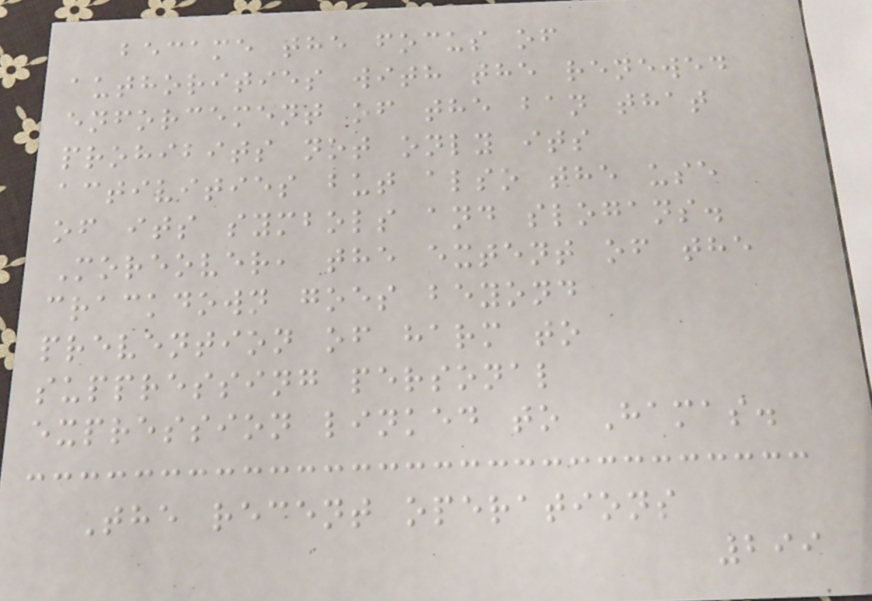became the focus of
authorities with the renewed
enforcement of the ban that
prohibits not only its
activities but also the use
of its symbols and slogans.
Moreover, the extent of the
crackdown goes beyond
prevention of harm to
suppressing personal
expression linked to Hamas.
The recent operations
299
